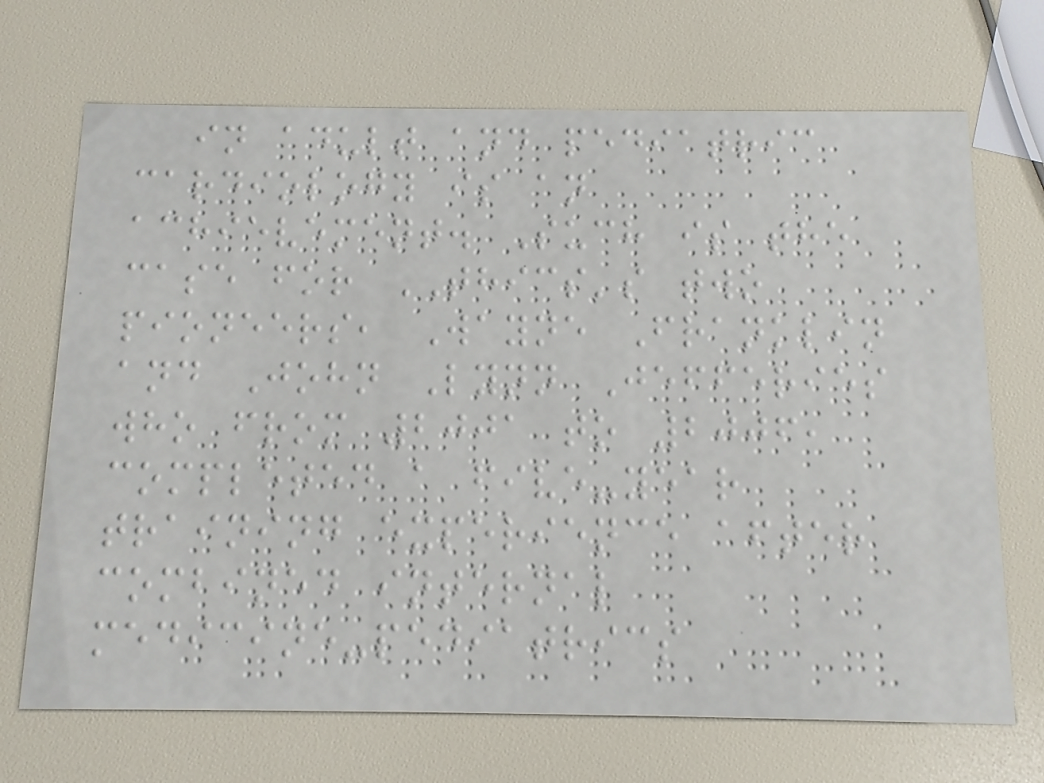in adult and pediatric
cardiology is an
achievement. Such is the
case for THICS's two
pioneers, Wayne Franklin
and John Lynn Jefferies
who from 2001 to 2006,
completed a five-year
training experience after
combined internal
medicine-pediatrics
